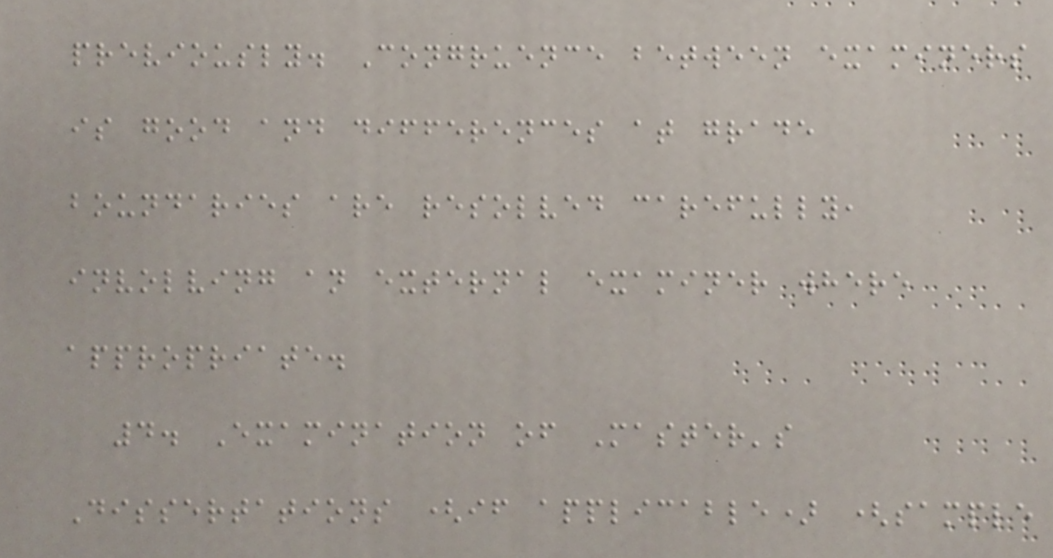previously. Congruence between examiners
is good and differences at grade
boundaries are resolved carefully,
involving an external examiner where
appropriate.
4. Examination of Master's
Dissertations (if applicable) (sample
